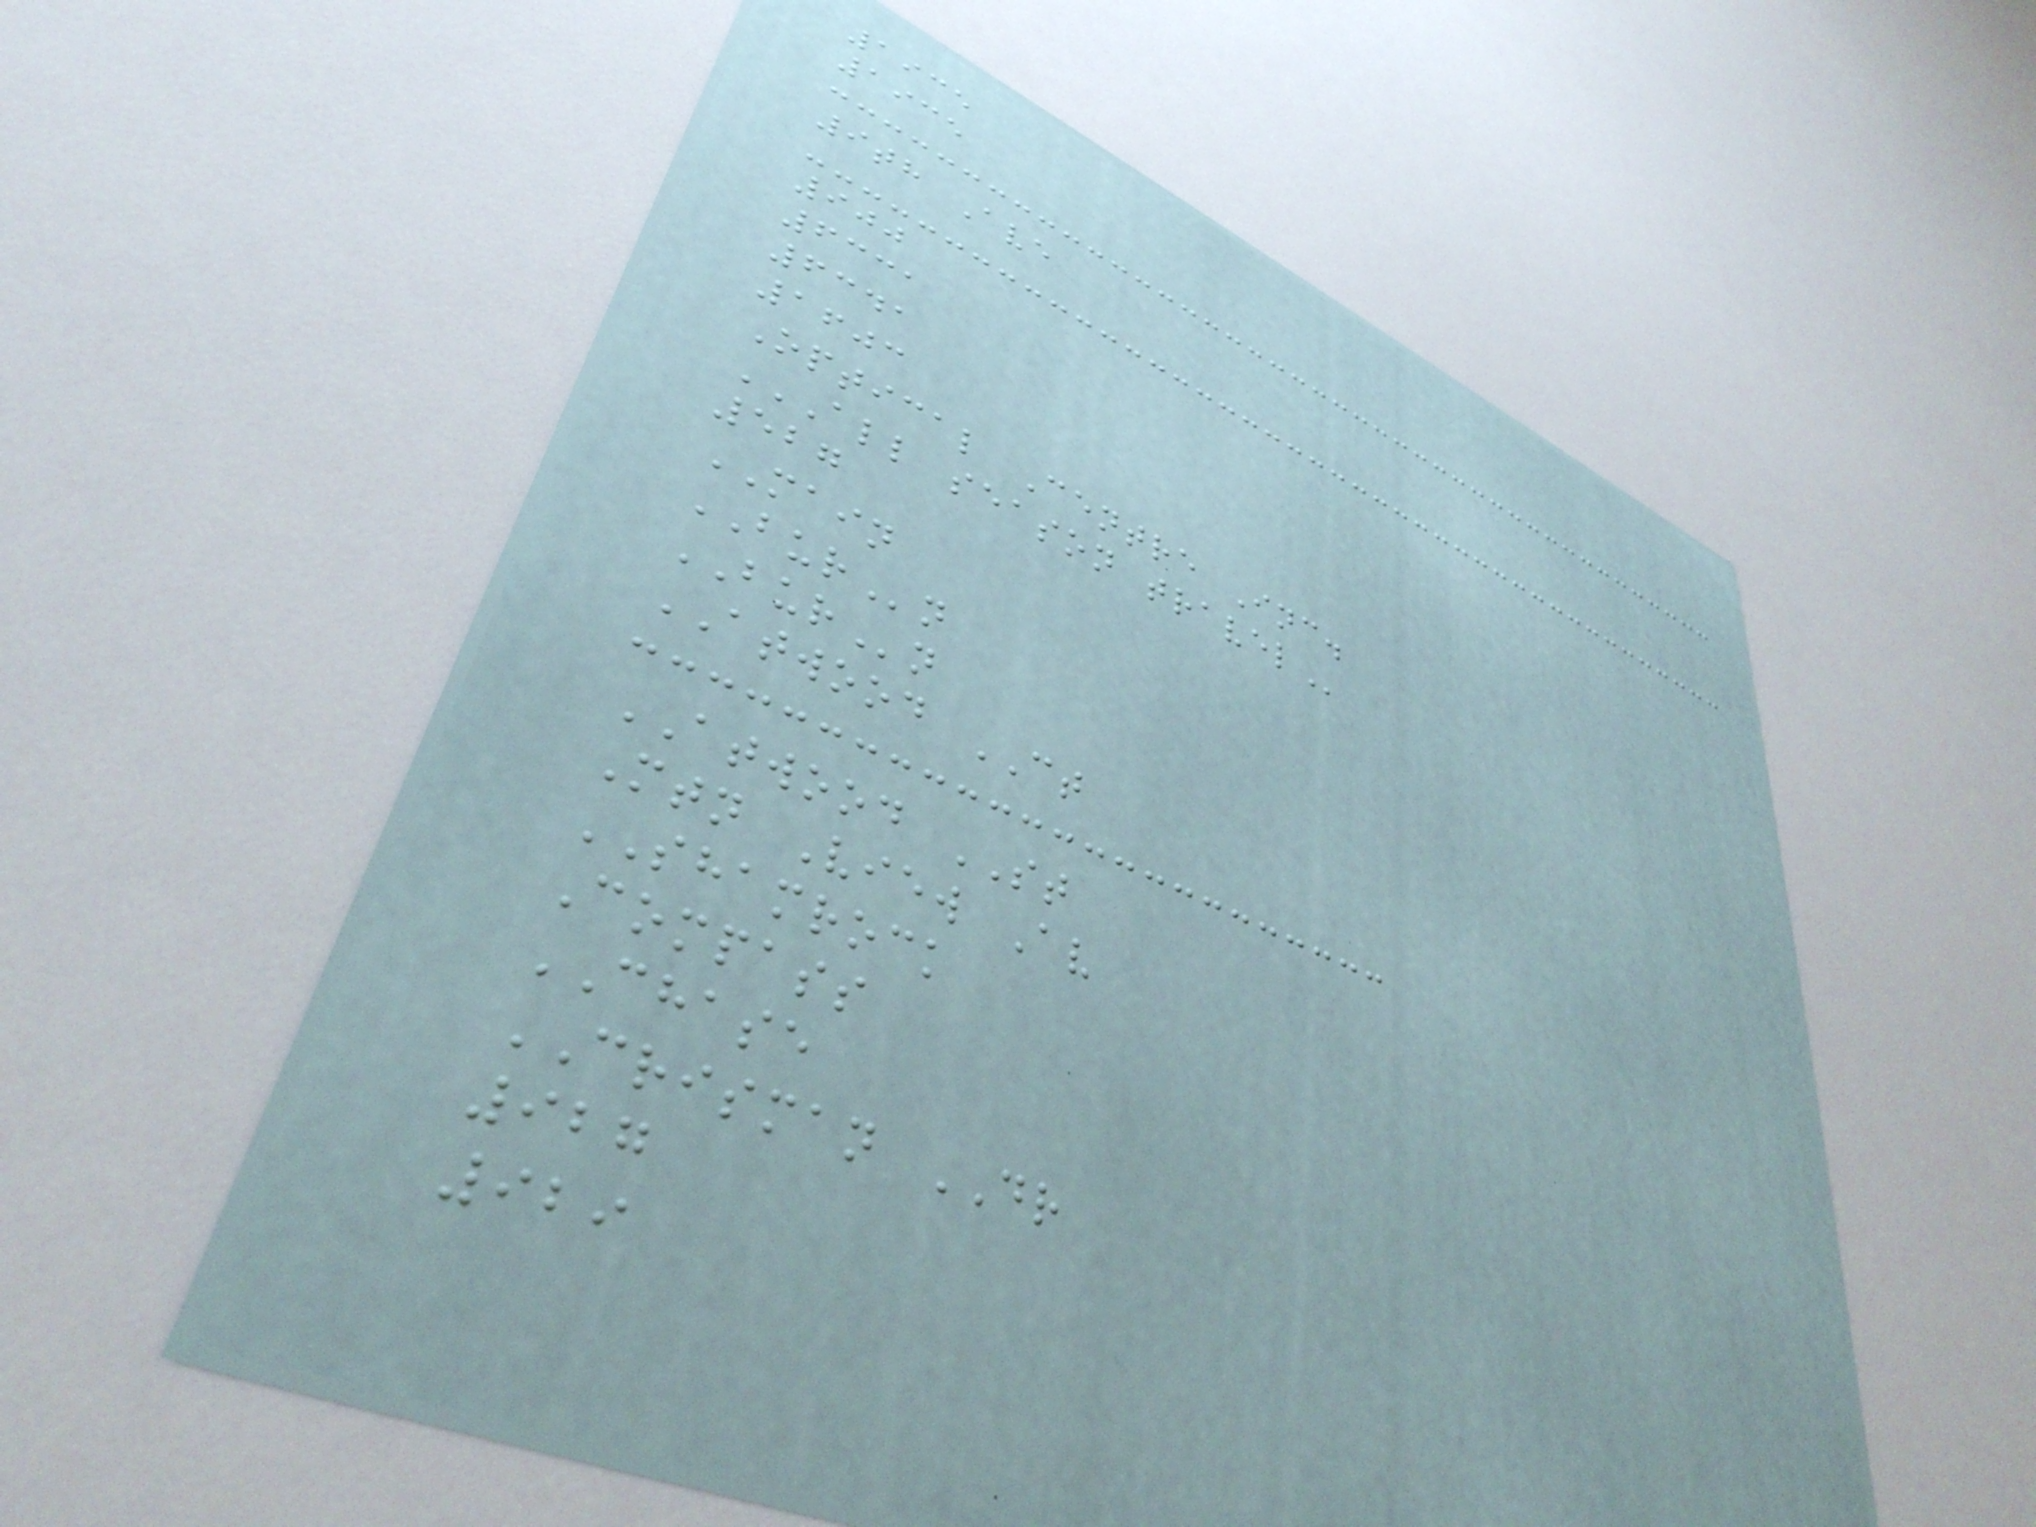1935
1935
9th Ave
900
6331
6341
1603
Optical Centre Inc.
ALL SEASON TRAVEL
527
MAIN
BURn
BURn
ATWOOD CT
ATWOOD ST
Mtn View Av
SHAMROCK
Compass
CHASE
CRISMAN DR
927
929
